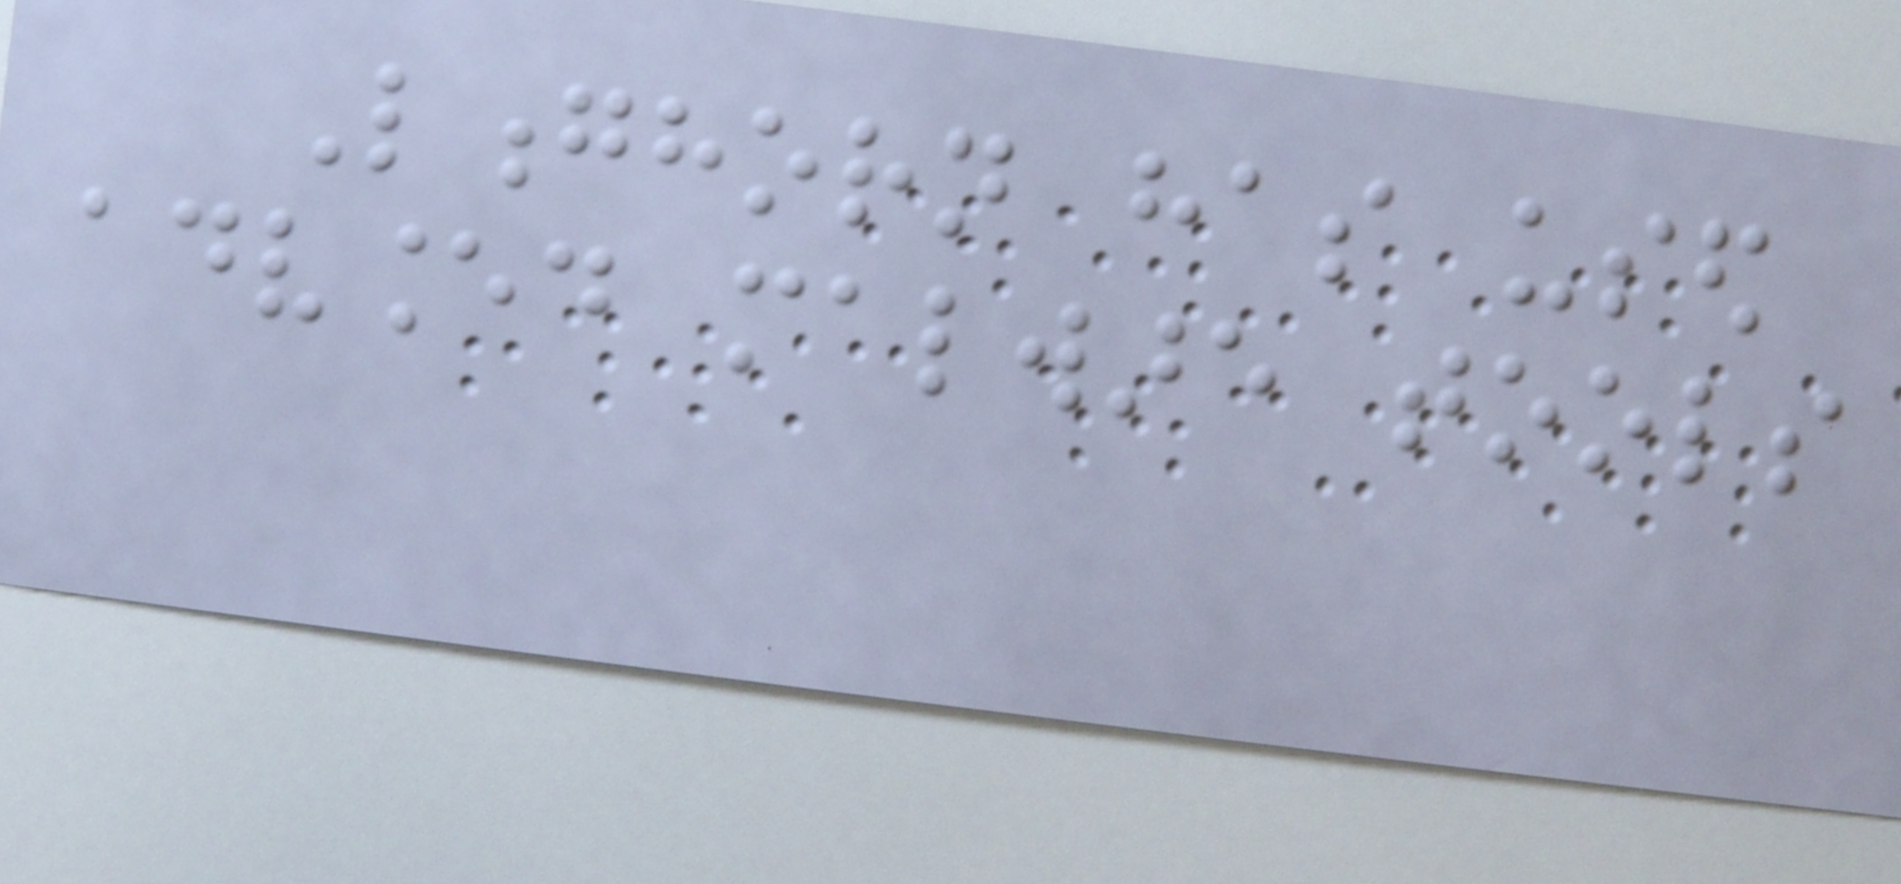Longhorn has used
advanced malware tools
